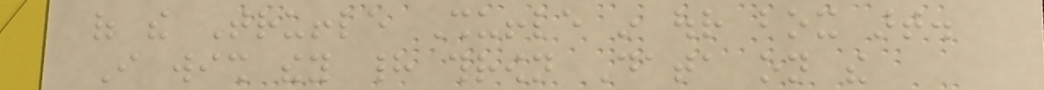of the Truffle Shuffle in our box art.
I wish they had thrown Data on the
